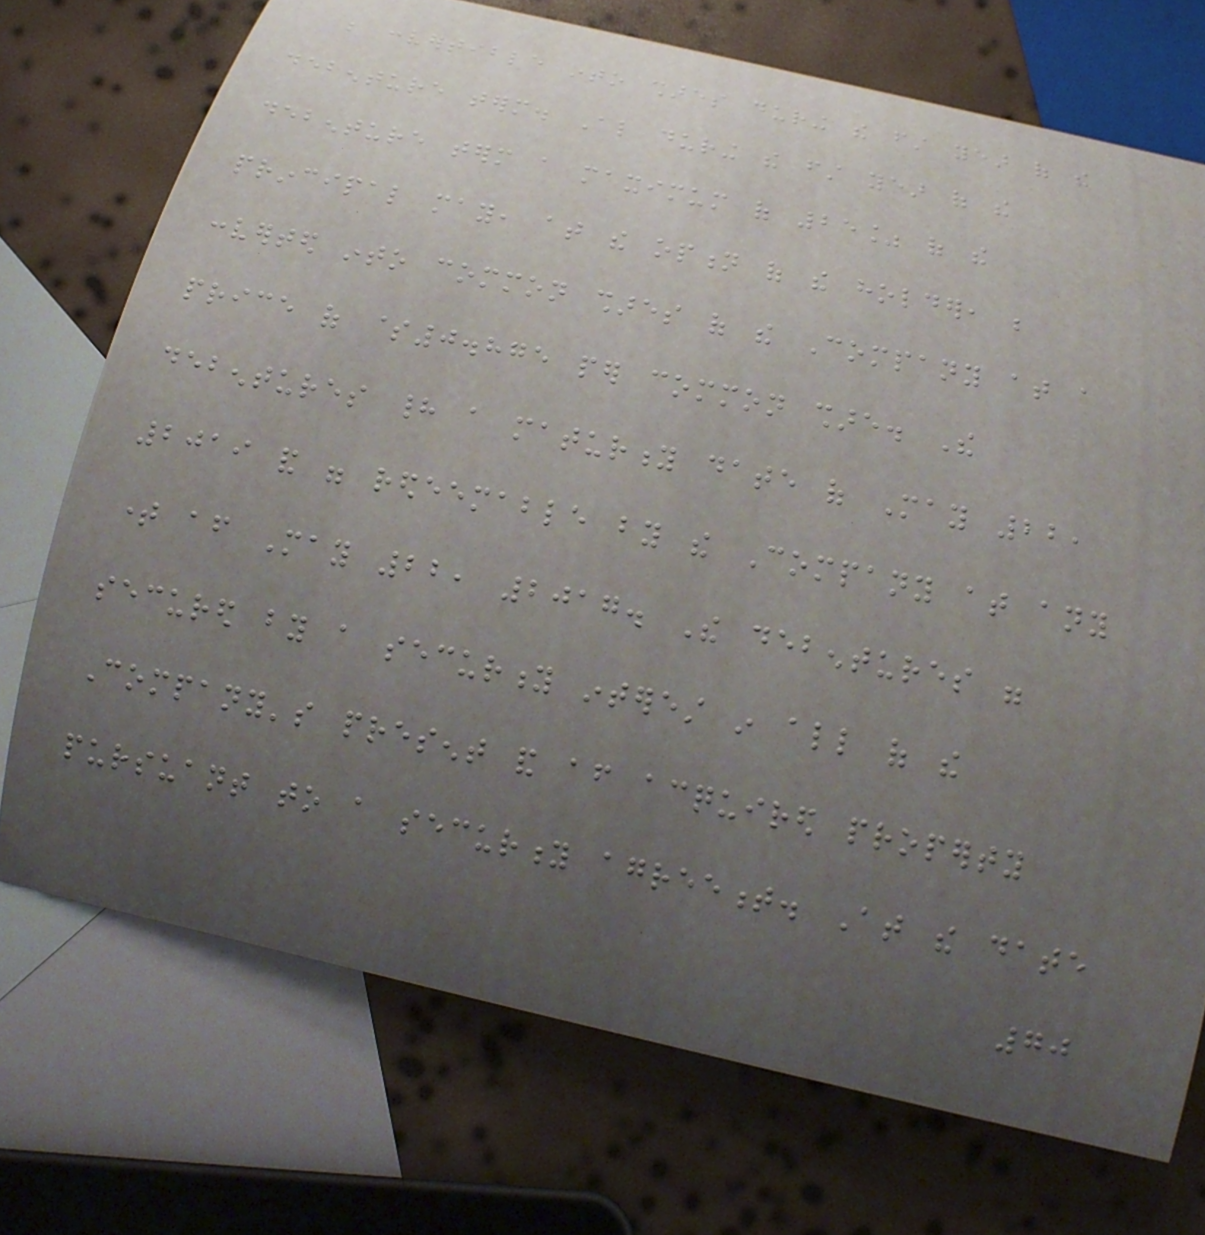be convertible into shares during the first year of the
debenture term. Also during the first year of the
debenture term a maximum of 25% of the
principal may, at the option of the holder, be
converted into common shares of the Company at a
price of $0.875 per common share. The
debentures had a maturity date of May 22,
2019 and were redeemable by the Company at any
time after May 22, 2017. The debentures were
secured by a security interest in all of the
Company's present and after acquired property
pursuant to a security agreement. At the date
70
